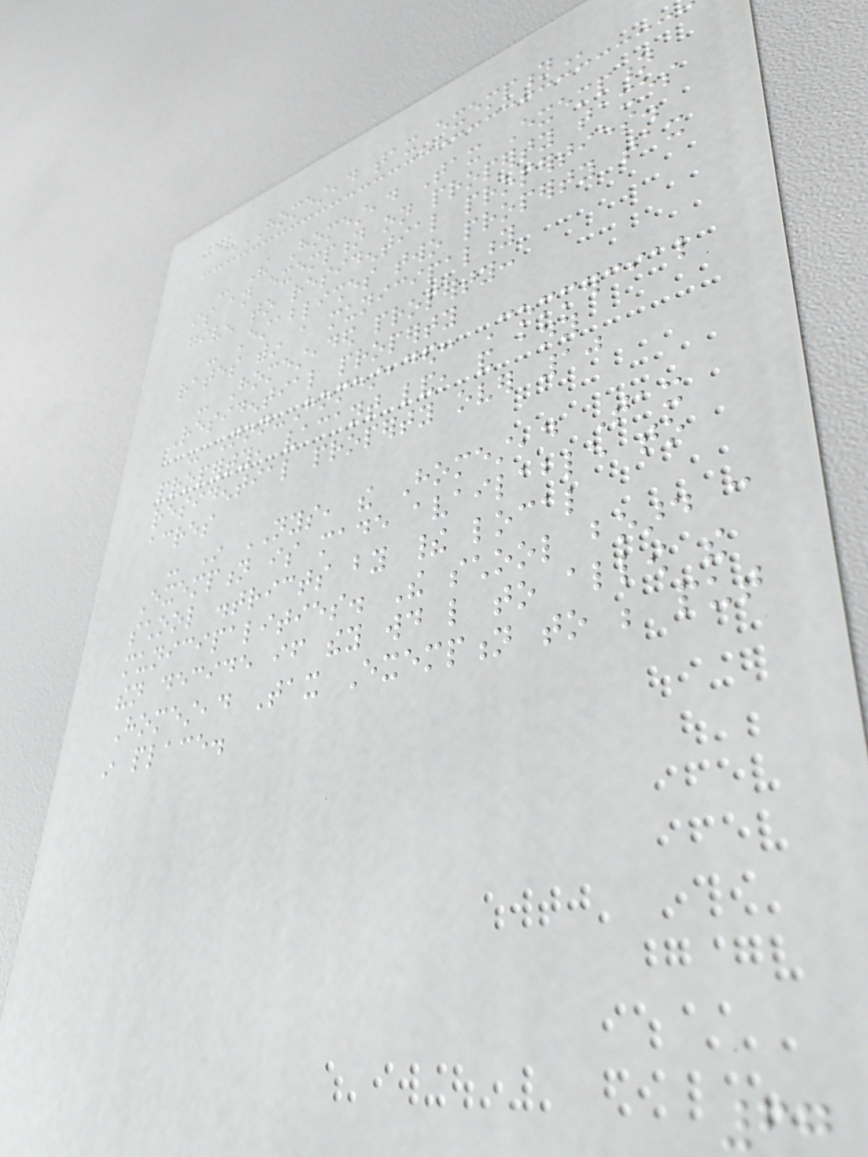HOMESTEAD TAX EXEMPTION
- The Homestead Tax Exemption
is an exemption on property taxes
given to residential properties.
- Establishes two property tax
rates within a municipality
- Homesteaded property:
Residential property
- Non-Homesteaded: Commercial
property, vacant land, and any
residential property over 10
acres
- In NYS, the Homestead Tax
Exemption is made available to
school districts by their local
municipalities. The school board can
then decide if they would like to allow the
Homestead Tax Exemption to be put
in place.
67
